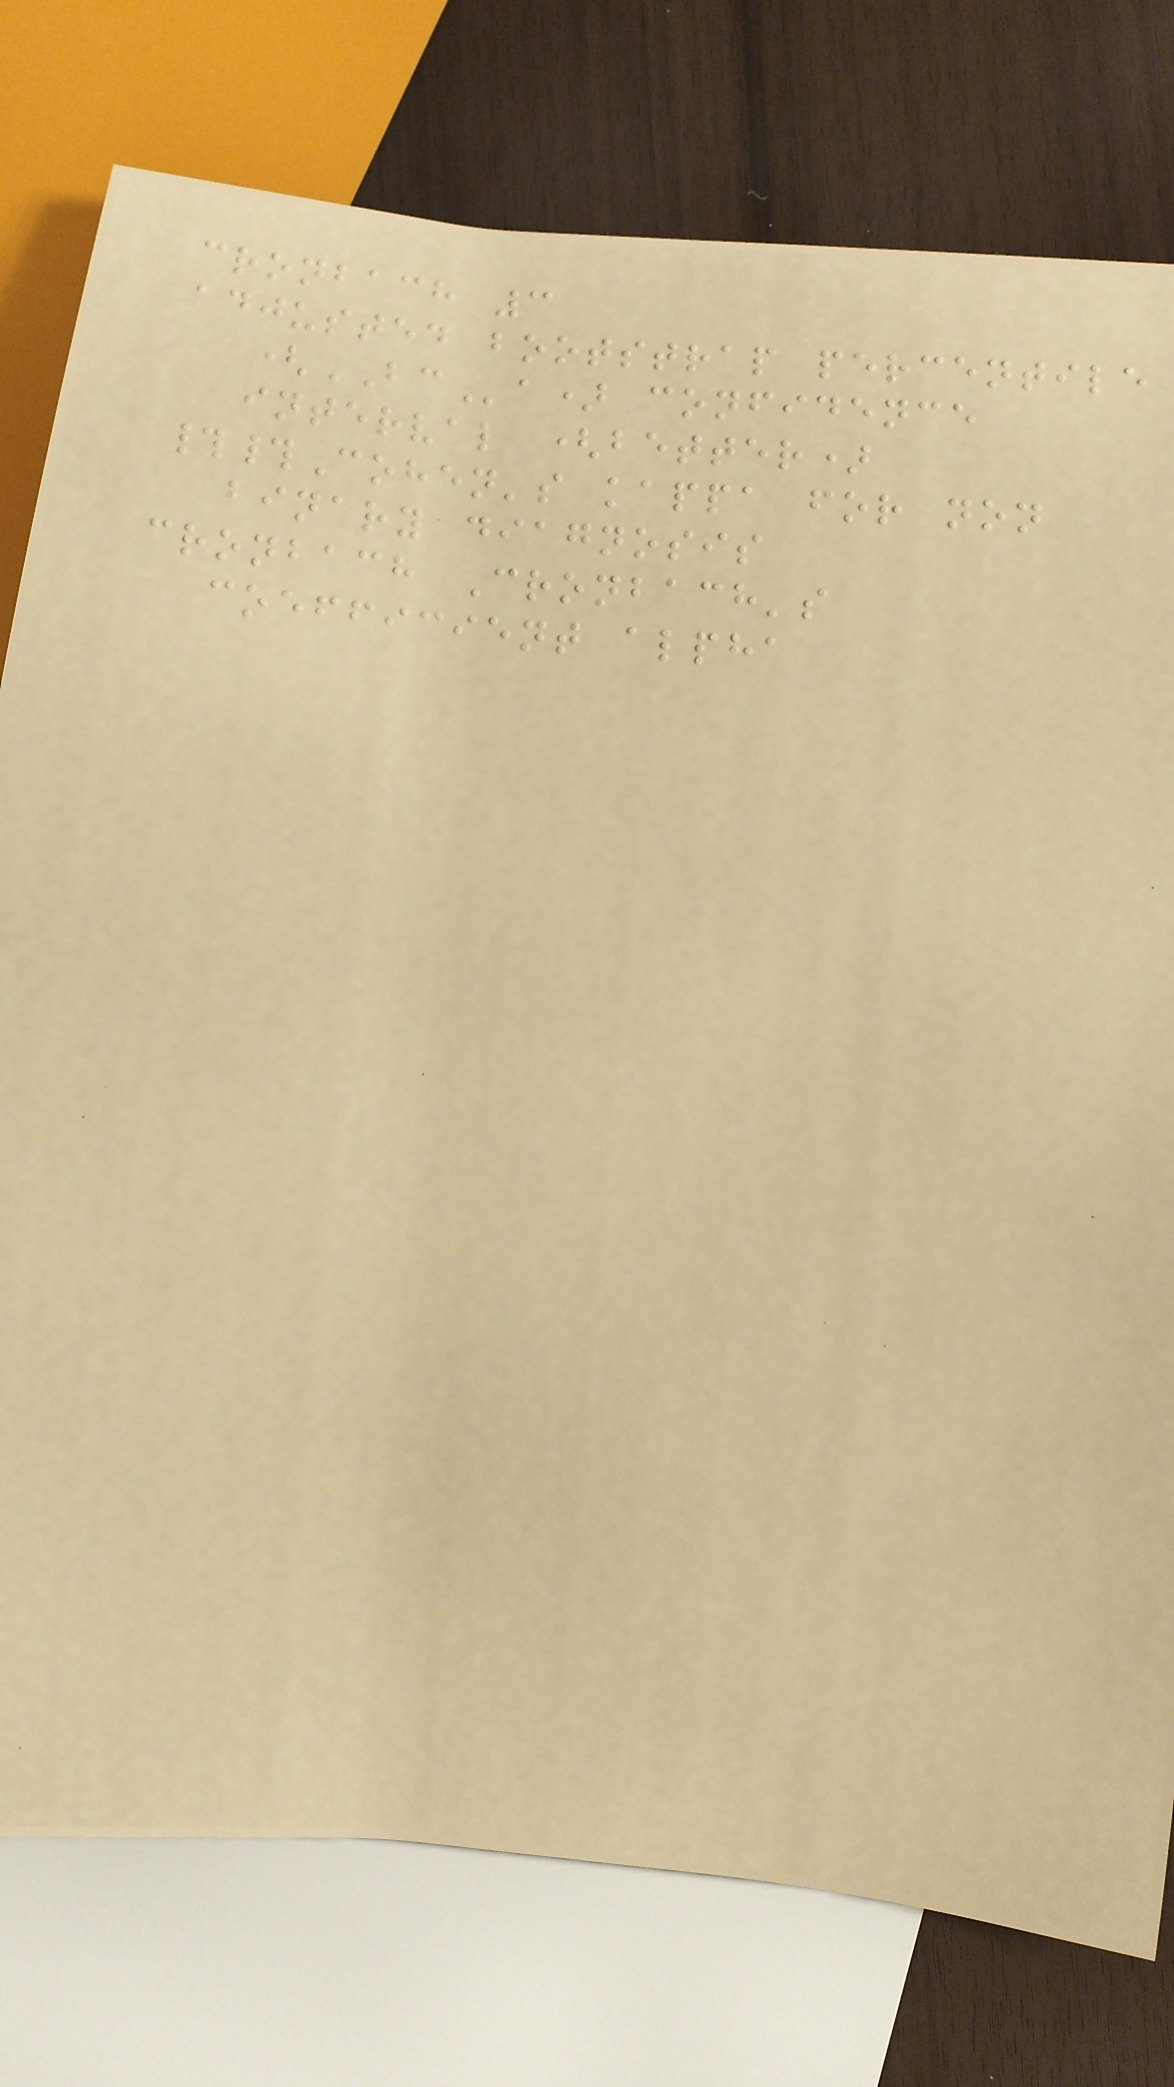cronbach 3
adjusted bootstrap percentile
(BCa) confidence
interval (better)
##Cohen's kappa for non
binary diagnosis
cronbach Cronbach's
coefficient alpha
